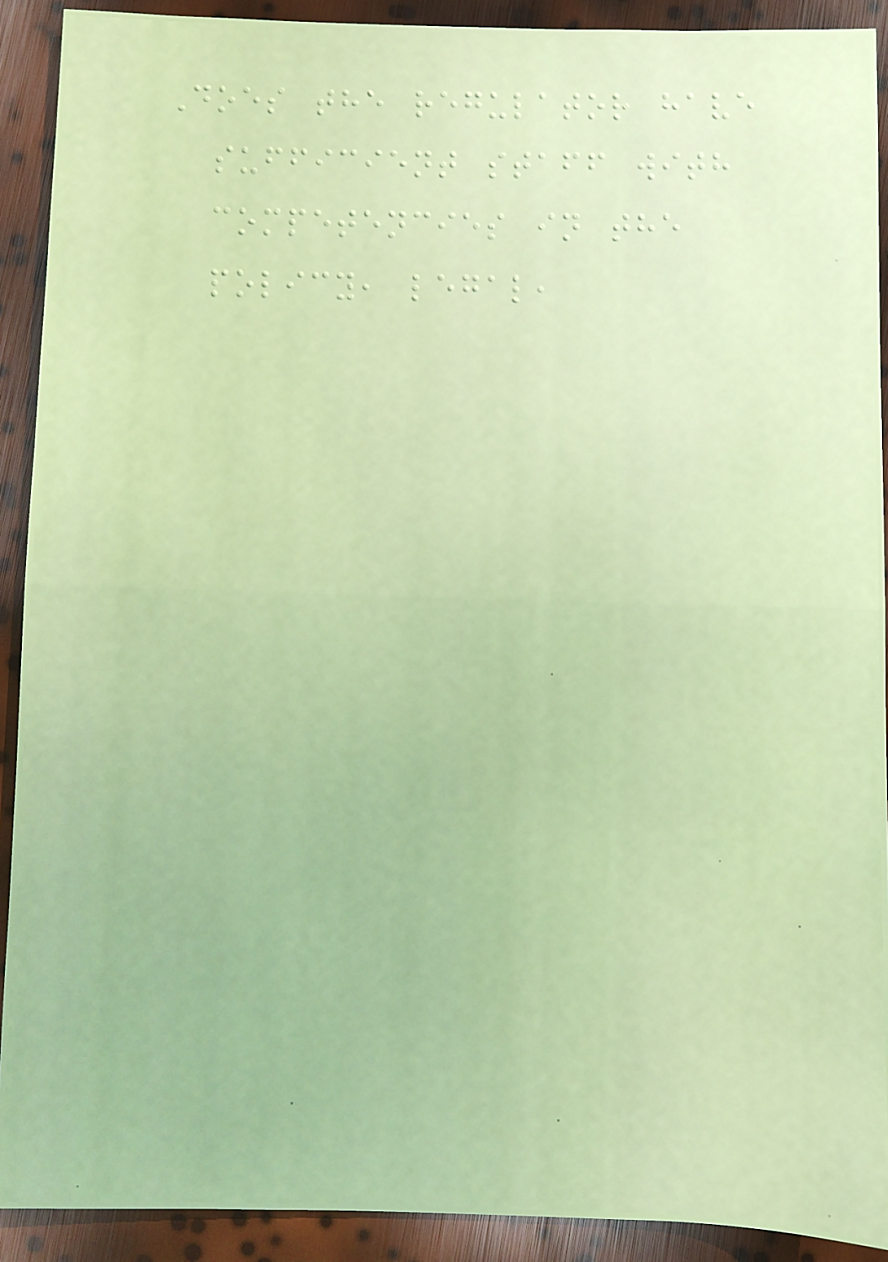Does the regulator have
sufficient staff with
competencies in the
policy, legal,
